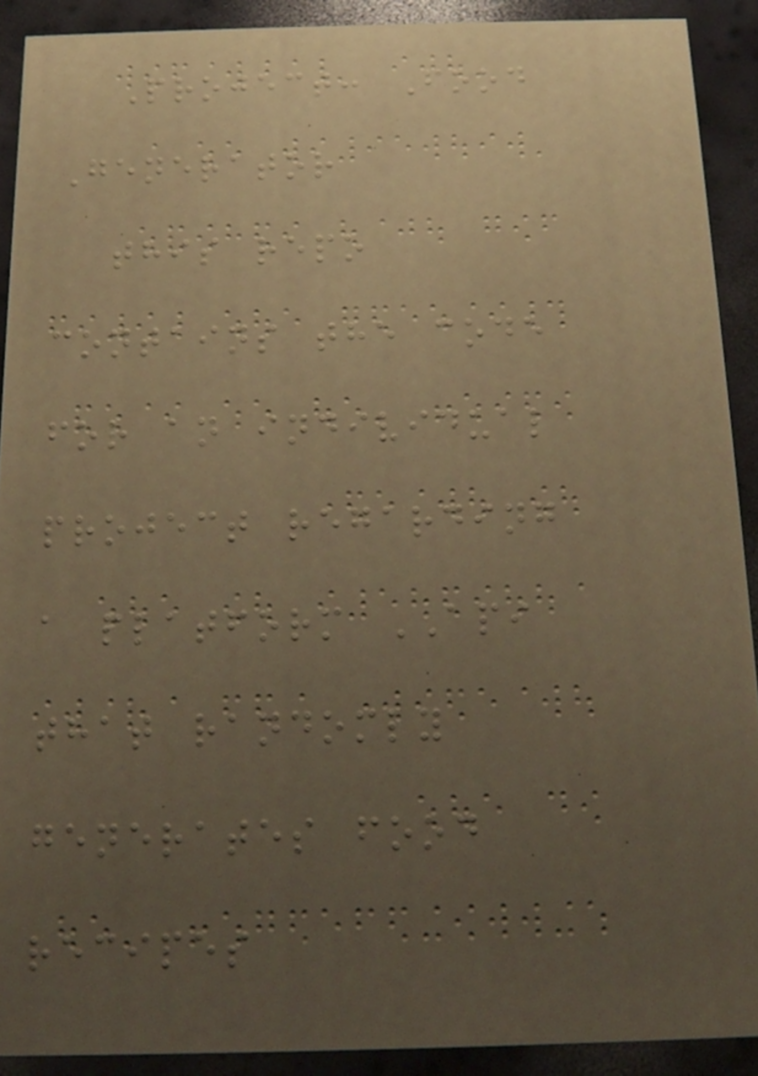Project: Food
Generator
this repo
contains the code
for an individual
project regarding
a platform API
that randomly
generates food
recipes
